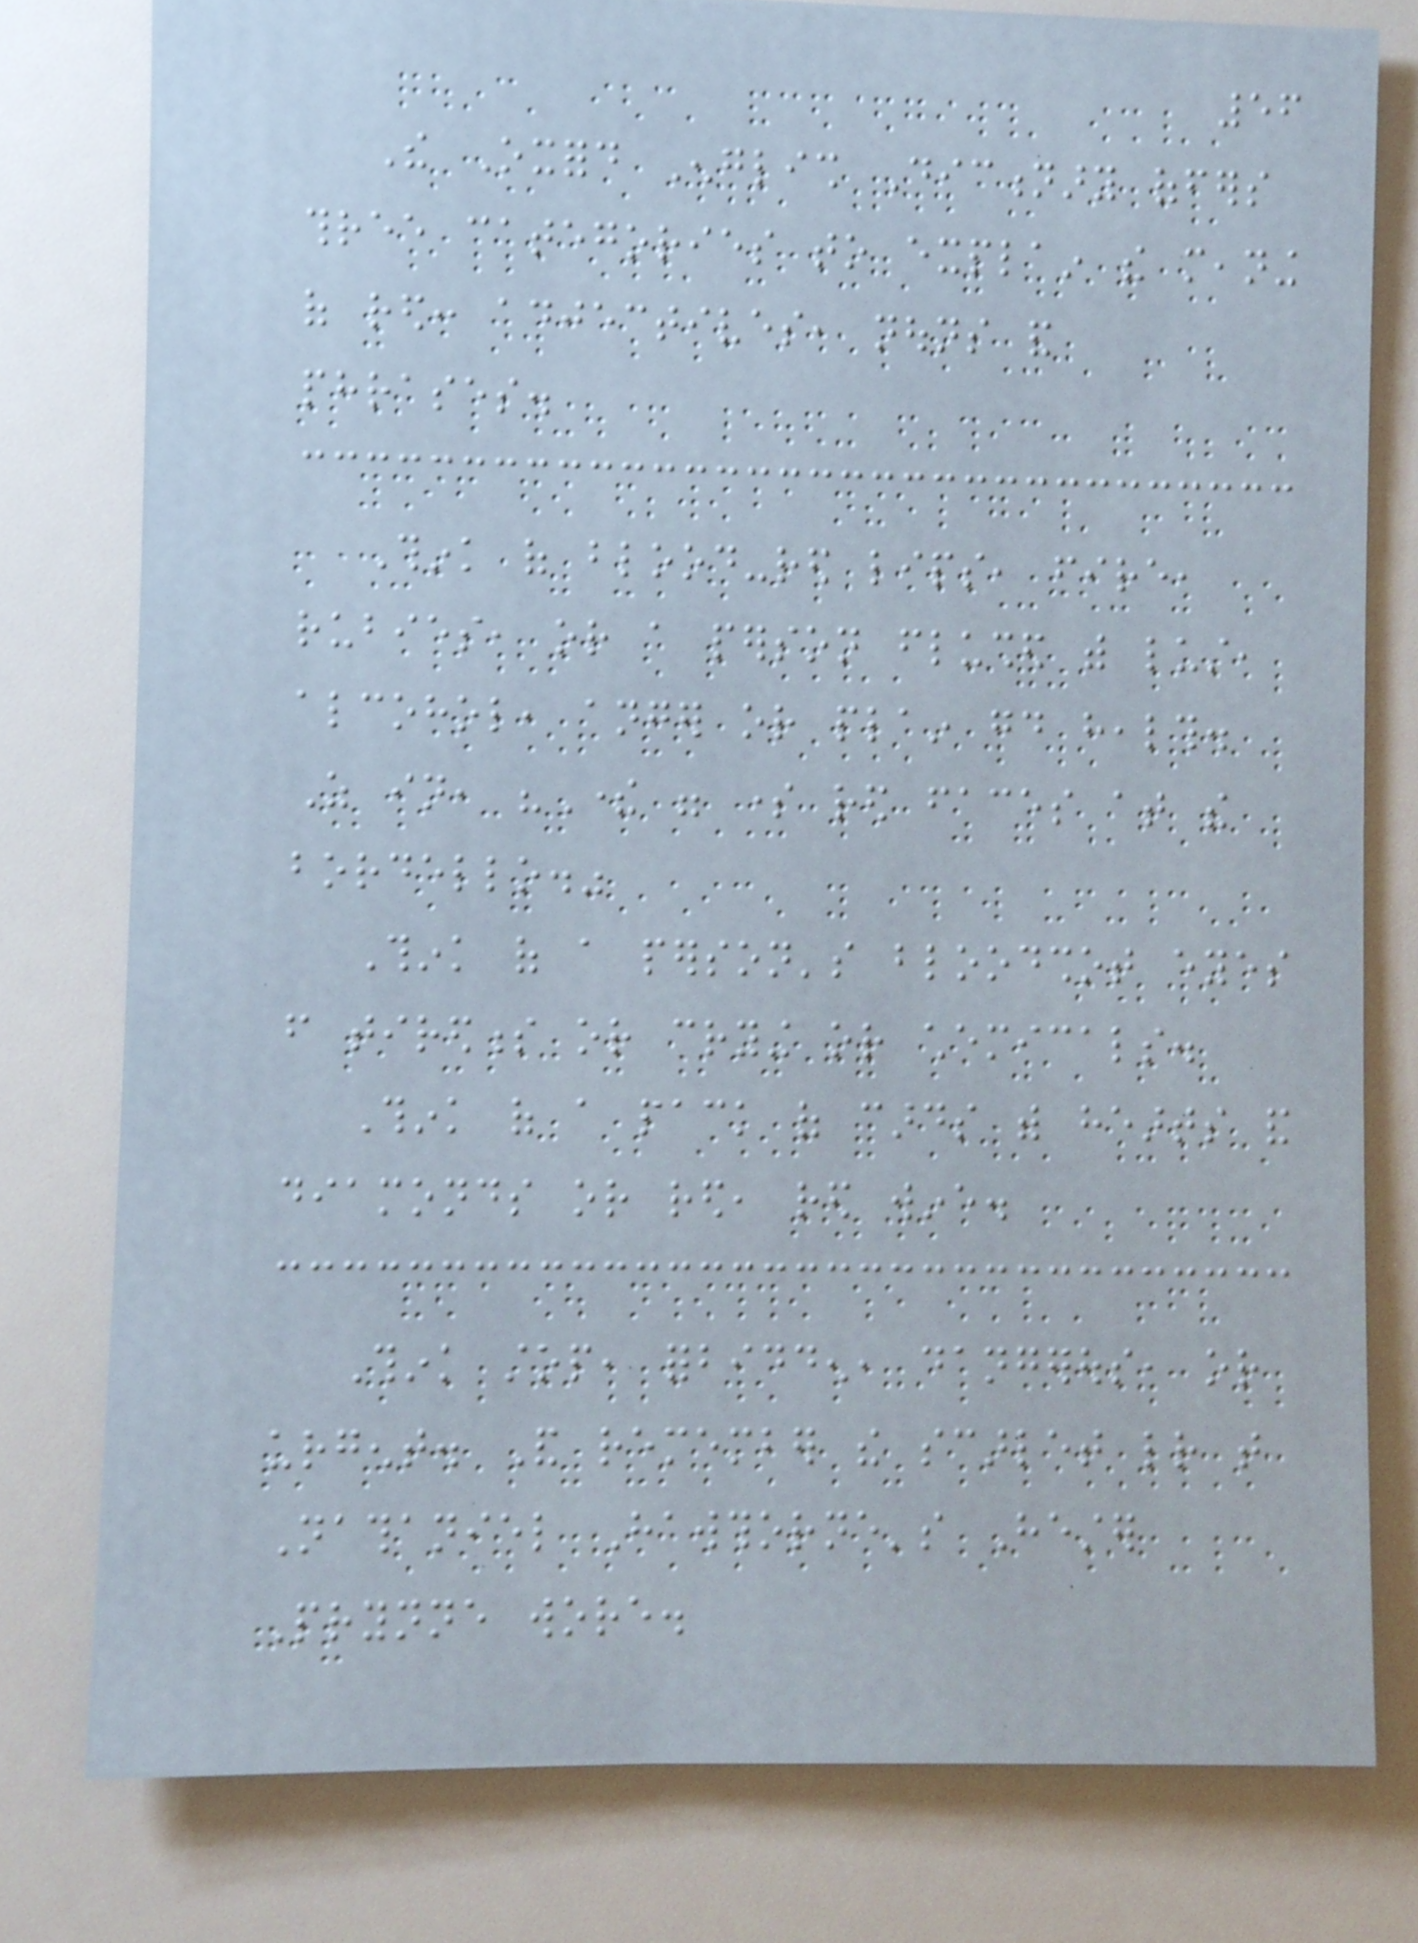56
The Oxford English Dictionary offers
three categories to explain the meaning
of red: adjectives, nouns and
phrases.
Think of blood-red lips, fire,
rubies, or a person flushed with lust,
alcohol, anger or plain good health.
As in, "There were some red faces at the
bordello."
Think of a person's bloodshot eyes
from tiredness or crying or chemicals.
Think of a pack of cards with hearts and
diamonds or red, red wine.
Think stop, forbidden, dangerous, or
urgent. And remember the scarlet letter that
Nathaniel Hawthorne's Hester
Prynne wore.
